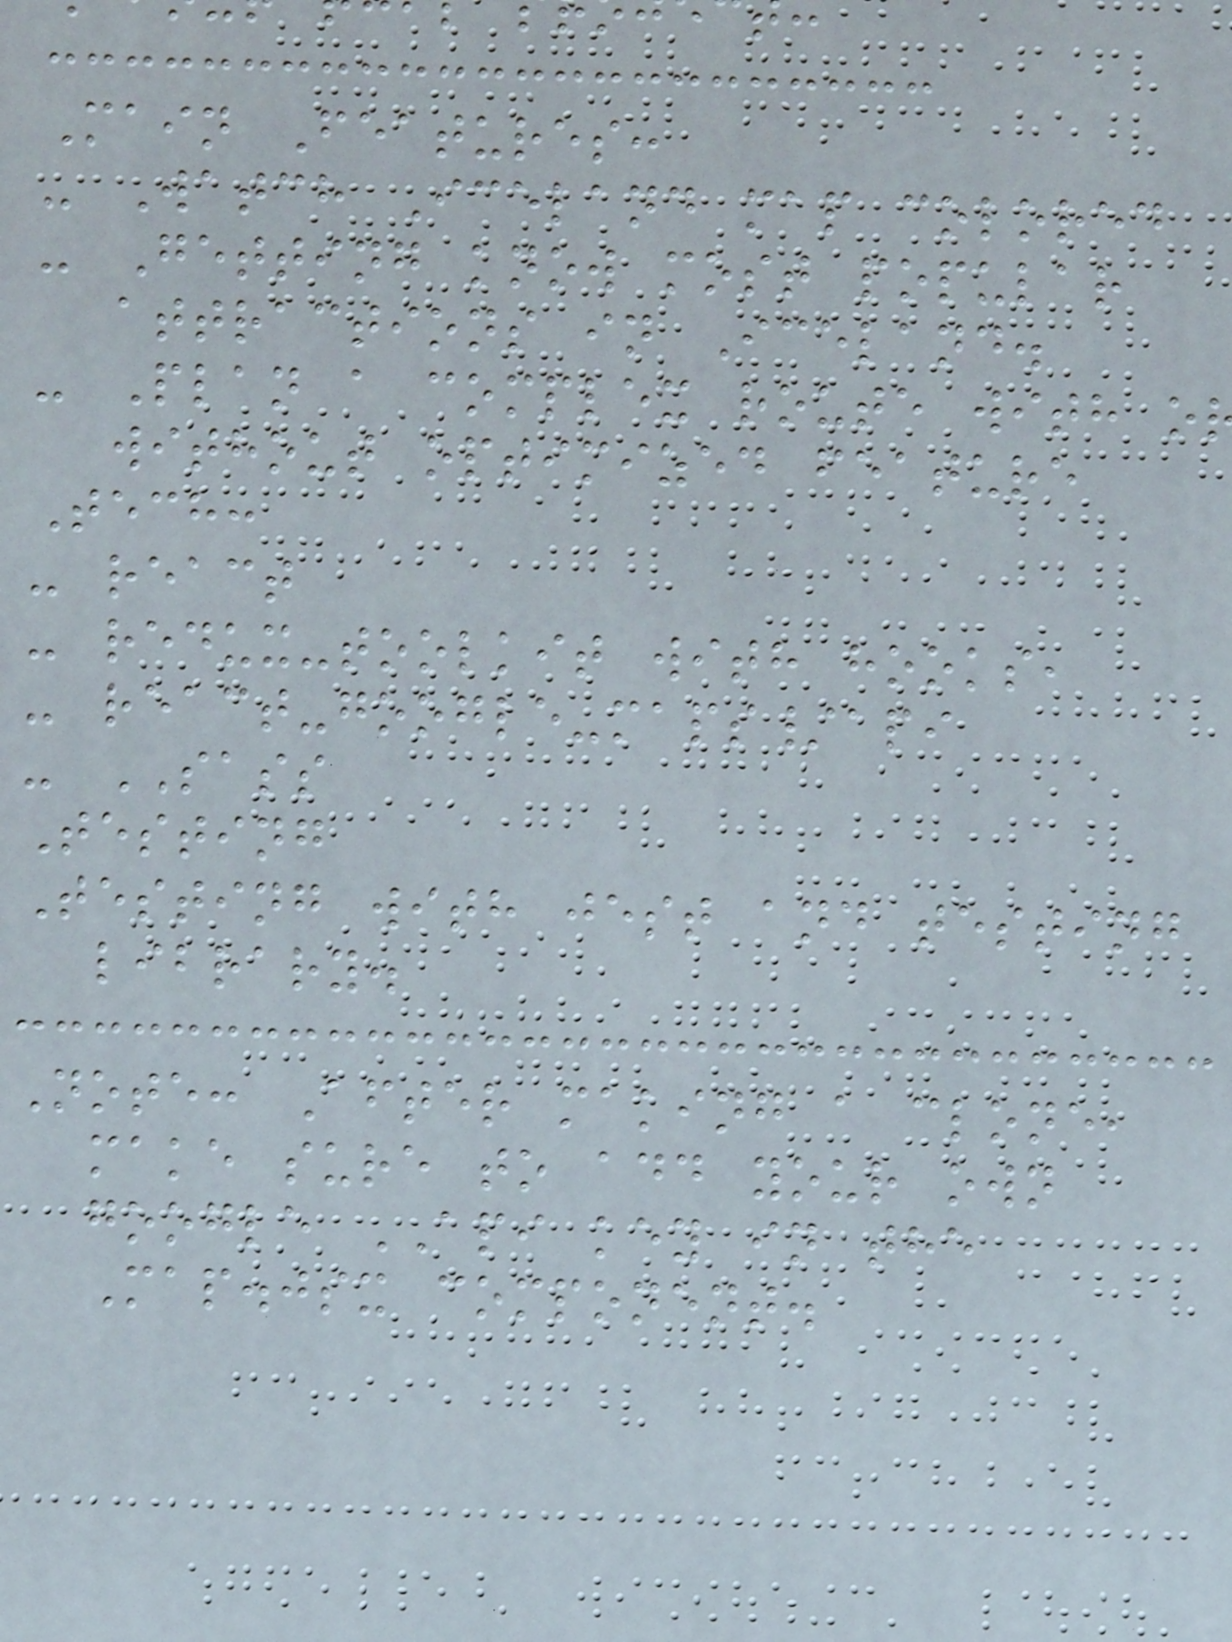Main Features:
- Watch Iceland map colored
- Getting know most popular
attractions in Iceland.
- Plan a complex route with o
without optimized feature
Tech:
- react
- redux-toolkit with hooks,
- react-google-maps/api
- SASS
Testing
Testing with jest and testing
library.
Note: After making a clone,
make sure to add your own
google API key in the
Map.jsx component.
